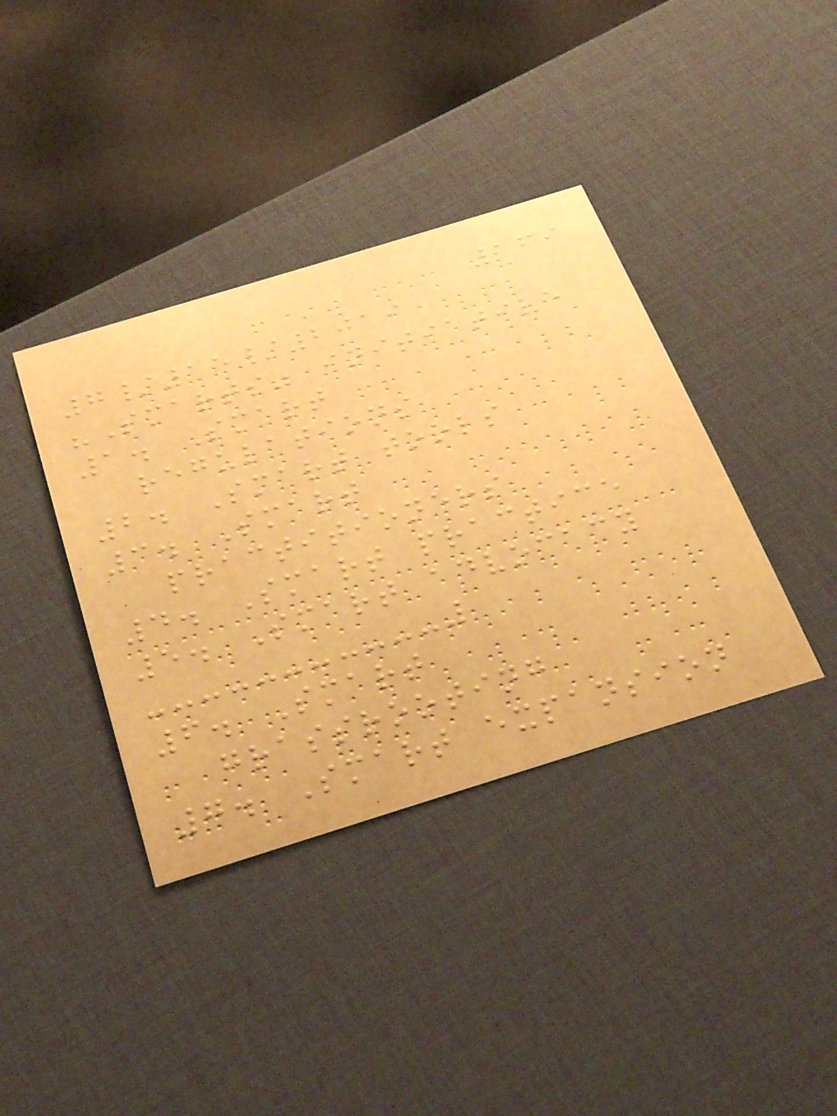169
7/15/2019
"Smarts" initiative
1. Smart
regulations
2. Smart tools
3. Smart
practitioners
4. Smart practice
5. Smart advocacy
6. Smart
grassrooting
7. Smart expansion
